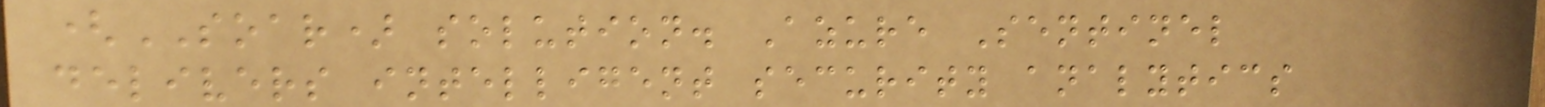(SOAR) solution. Azure Sentinel
delivers intelligent security analytics
